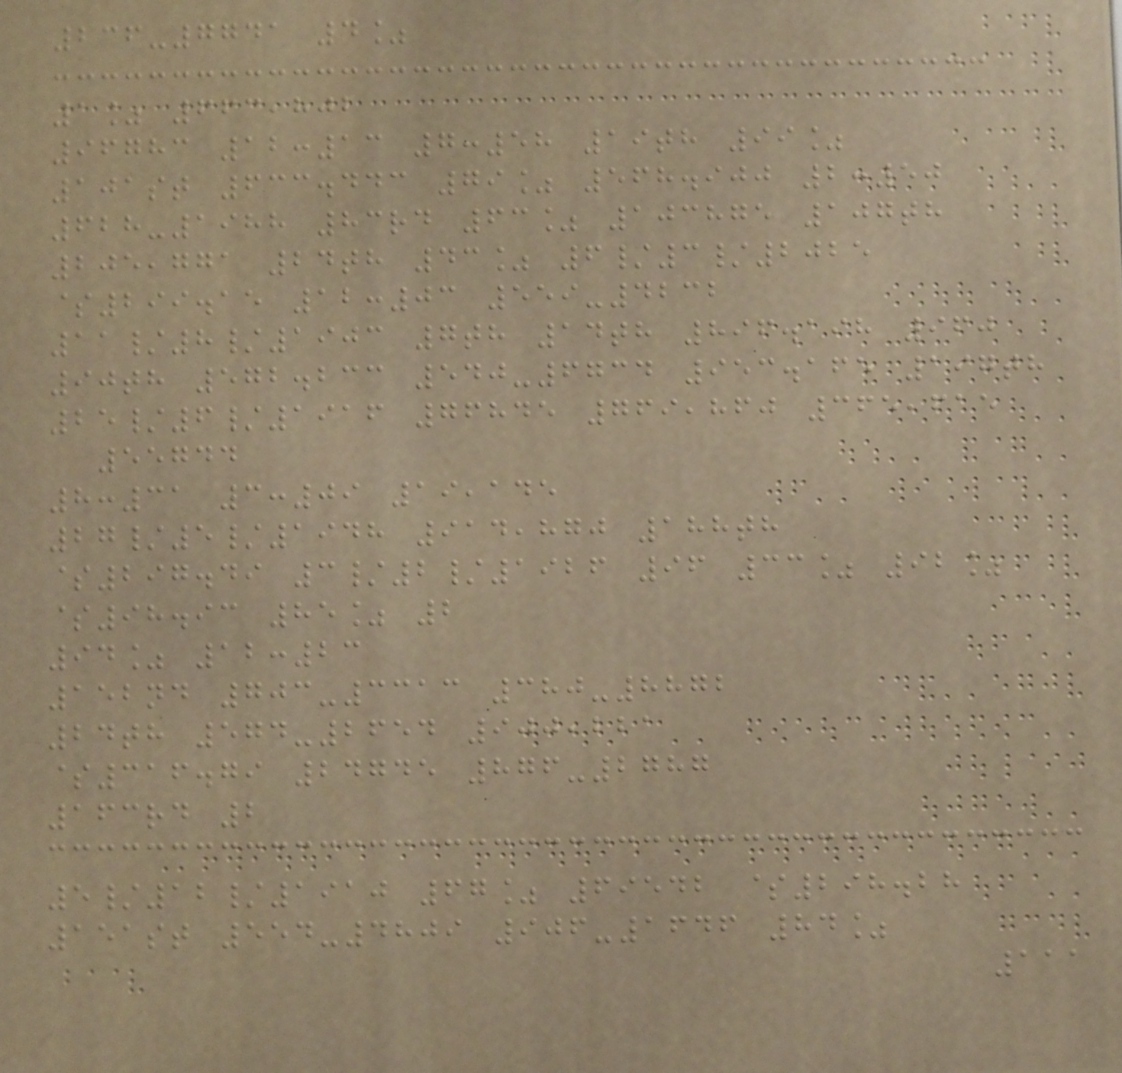236-7741 4%
1% 663,802
96783 12:13 7:58 19th 99%
101st 633.443 79% 568.900 2:50
628-1988 83rd 63% 103875 107th
205,771 24th 43% 6/3/2025
$299.15 12:03 559-4232
11/8/1903 7th 14th 896.198 960
90th 572.233 540-6734 953.165 197th
25/6/1916 76845 769,860 365,615
55744
8:31 3:09 19,145
27/5/1948 914,870 188th
$297.49 3/2/1926 96 33% 92%
$98.93 85% 2
94% 12:23
152nd 703-3313 380-8872
24th 574-2654 900,221
$316.79 24745 876-2787
163rd 2
5/12/1910 67% 69542 $298.28
151st 554-4809 906-1646 84%
111
